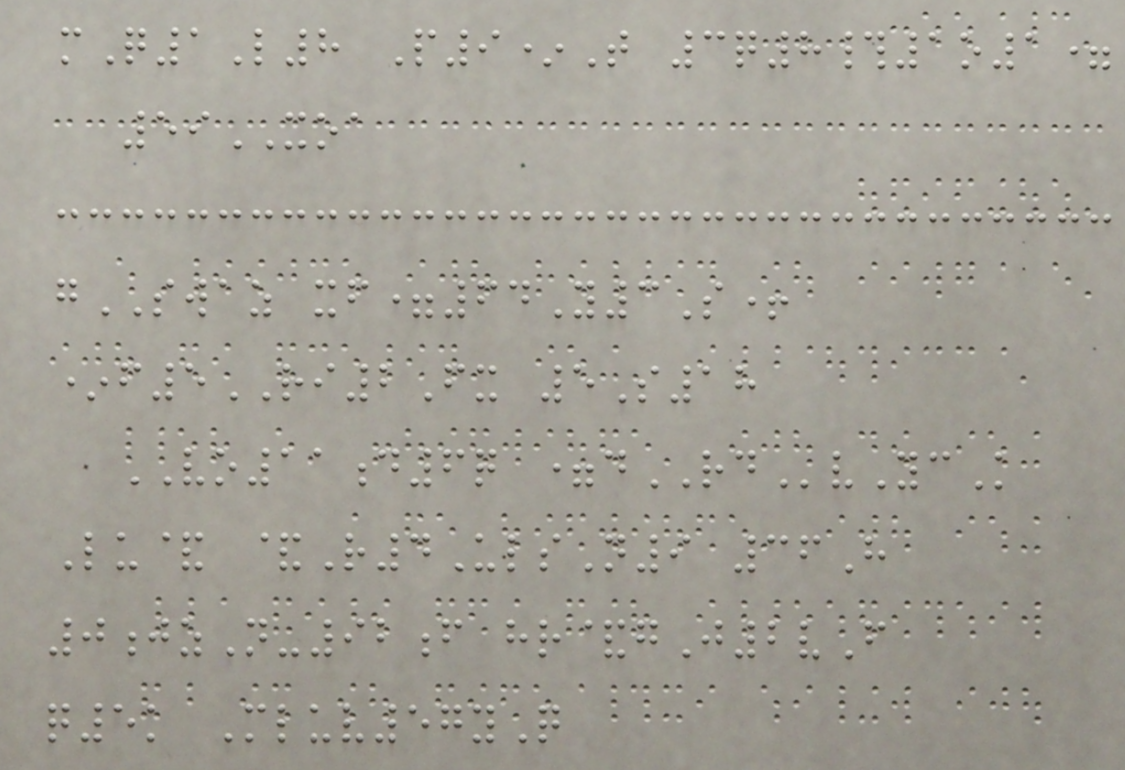mQ1L8 P9*T 3q8#1o1=
59XOA
gSWAZ xf=64Y3S+
*f5RI2Fx 5S18
VO11d6q =dRDvYcK
Lu& &R4UlsN9 36H
0jzN-92f hr&gJ2vF
q5k Mluv57yQ
